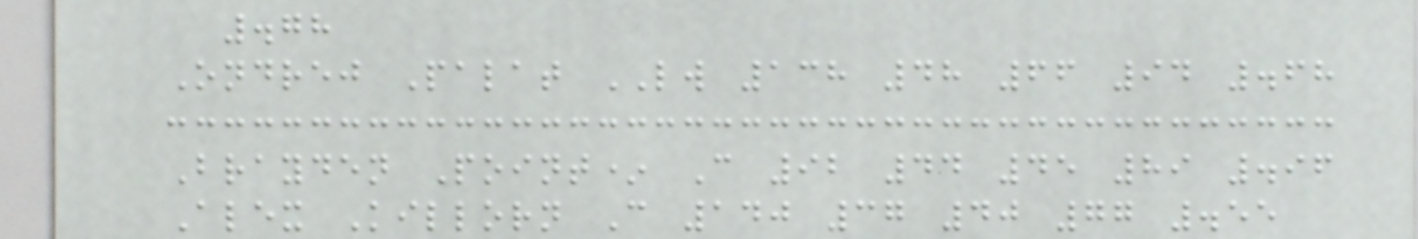.78
Ondrej Palat LW 138 48 66 94 .68
Brayden Point* C 92 44 45 89 .96
Alex Killorn C 140 37 40 77 .55
